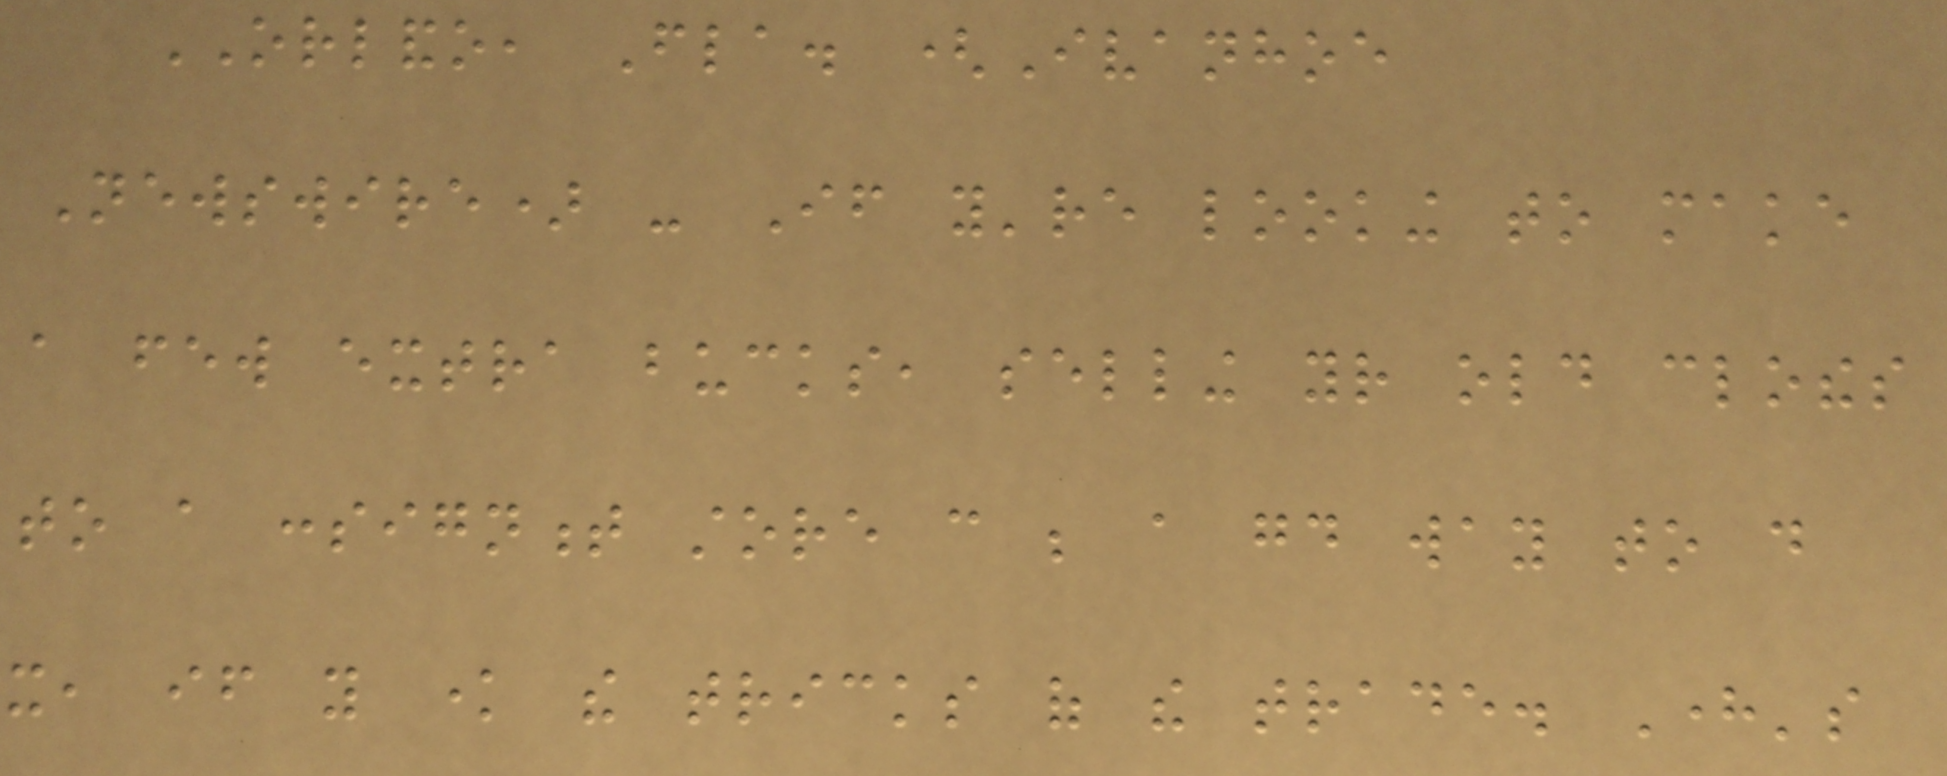ORLANDO, Fla. (Ivanhoe
Newswire) - If you're looking to make
a few extra bucks, selling your old clothes
to a consignment store can be a good way to do
it, if you know the tricks of the trade. Here's
